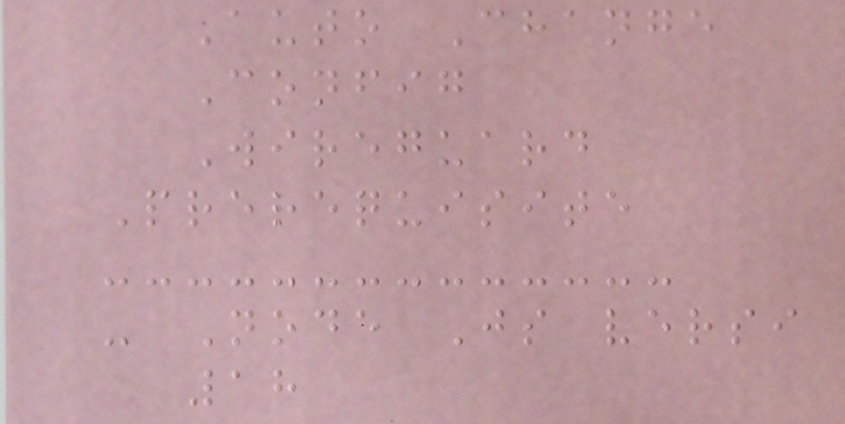Auto Change
Config
Wireguard
Prerequisite
- Node Js versi
18
